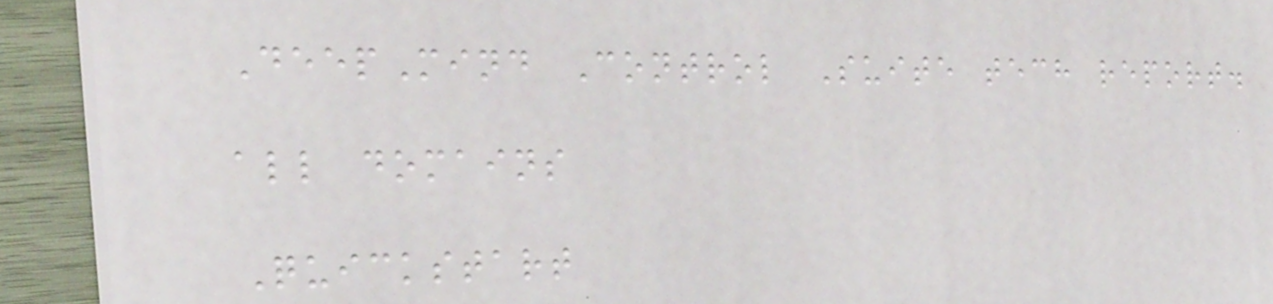DeepMind Control Suite tech report.
all domains
Quickstart
